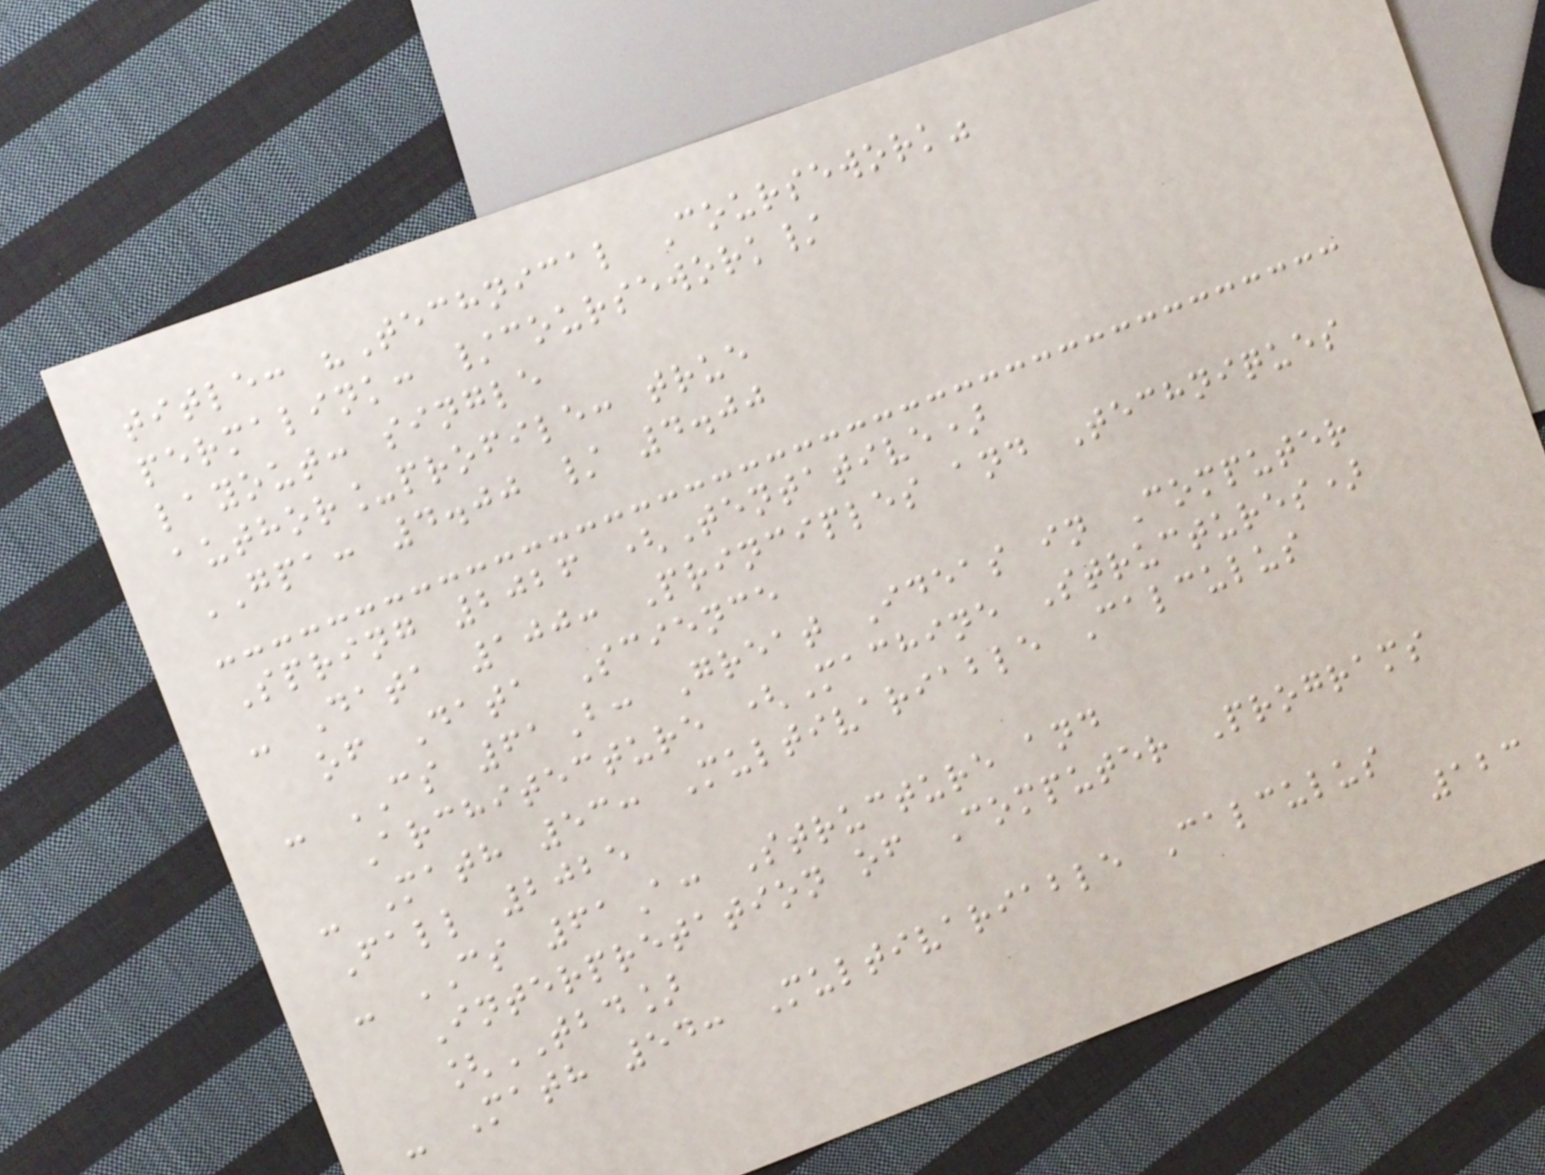title: "Technical Coursework"
permalink: /coursework/
layout: single
author_profile: true
GPA: 4.00 / 4.00
Spring 2026 (Tentative)
- Data 100: Principles and Techniques
of Data Science
- CS 61B: Great Ideas in Computer
Architecture (Machine Structures)
- Math 53: Multivariable Calculus
Fall 2025
- CS 61A: Structure and
Interpretation of Computer Programs
[TBD]
- Math 54: Multivariable Calculus
123
